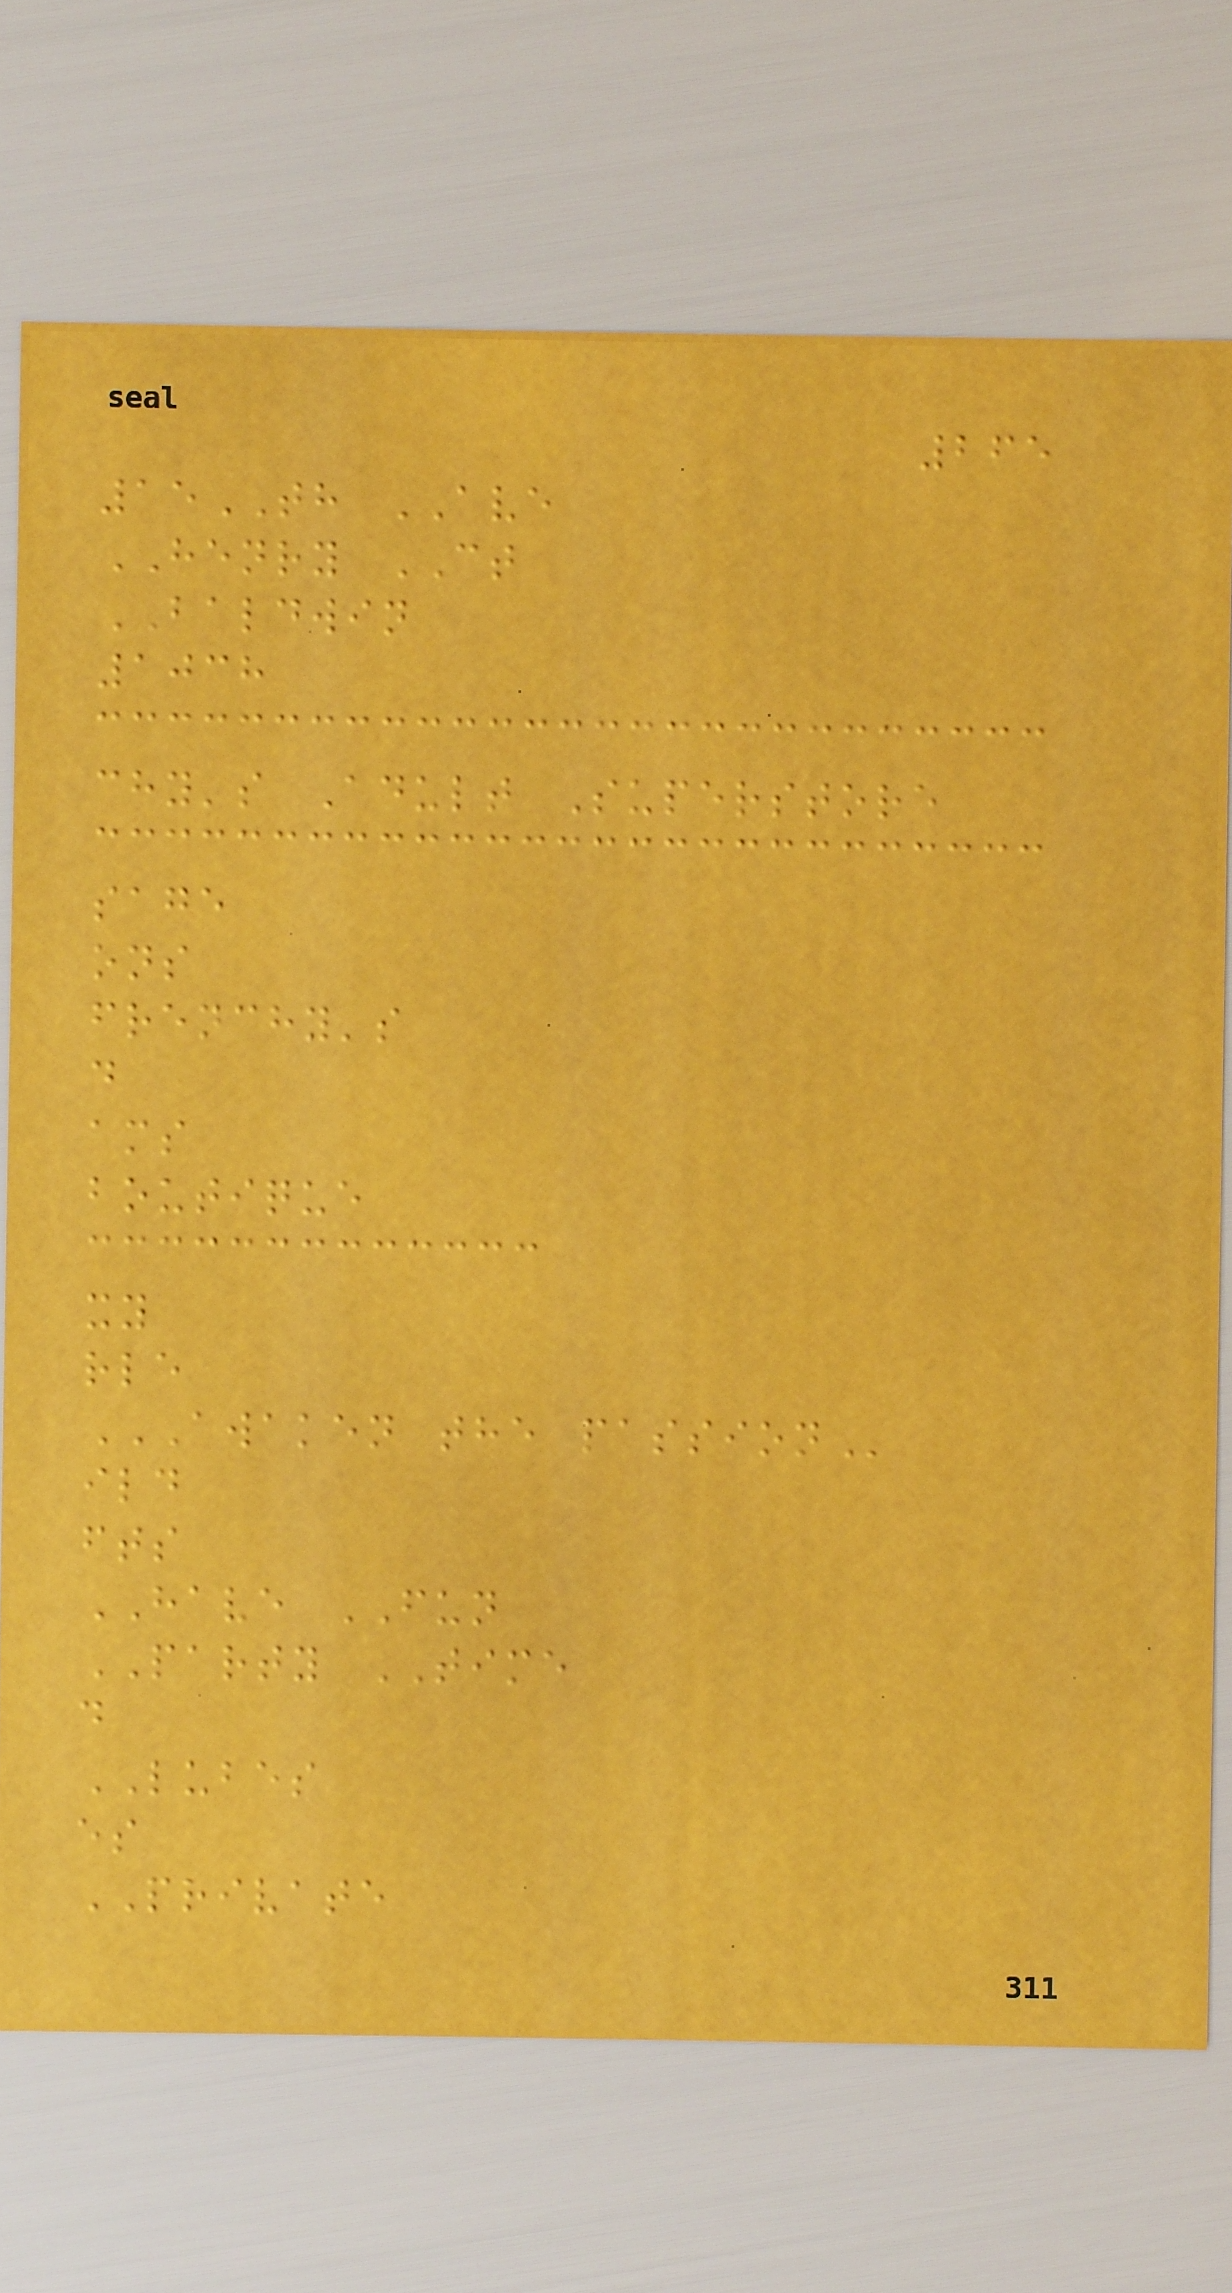265
15TH AVE
HENRY CT
BALDWIN
1038
chy's Adult Superstore
sage
ons
frenchy's
d
ams
boutique
xy
rle
AWAKEN THE PASSION
ild
fts
HAVE FUN
PARTY TIME
d
LUBES
es
PRIVATE
